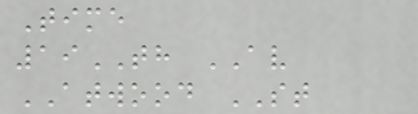Time
19TH AV
ATWOOD ST
